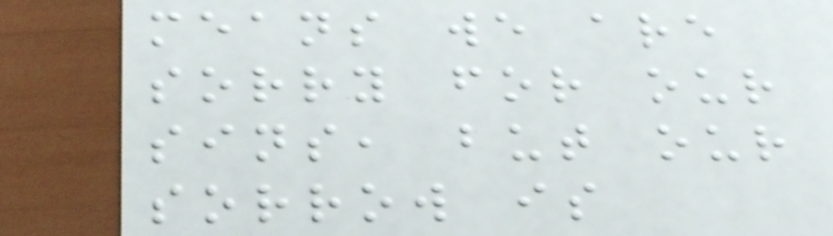means we are
sorry for our
sins, but our
sorrow is
